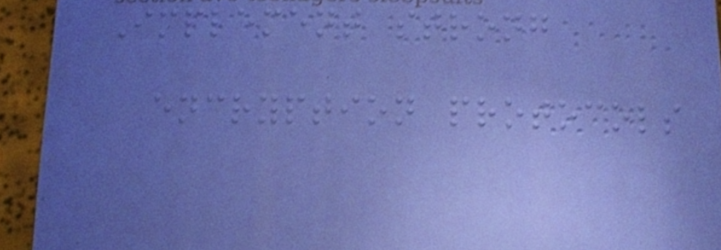Implement strong
encryption protocols
